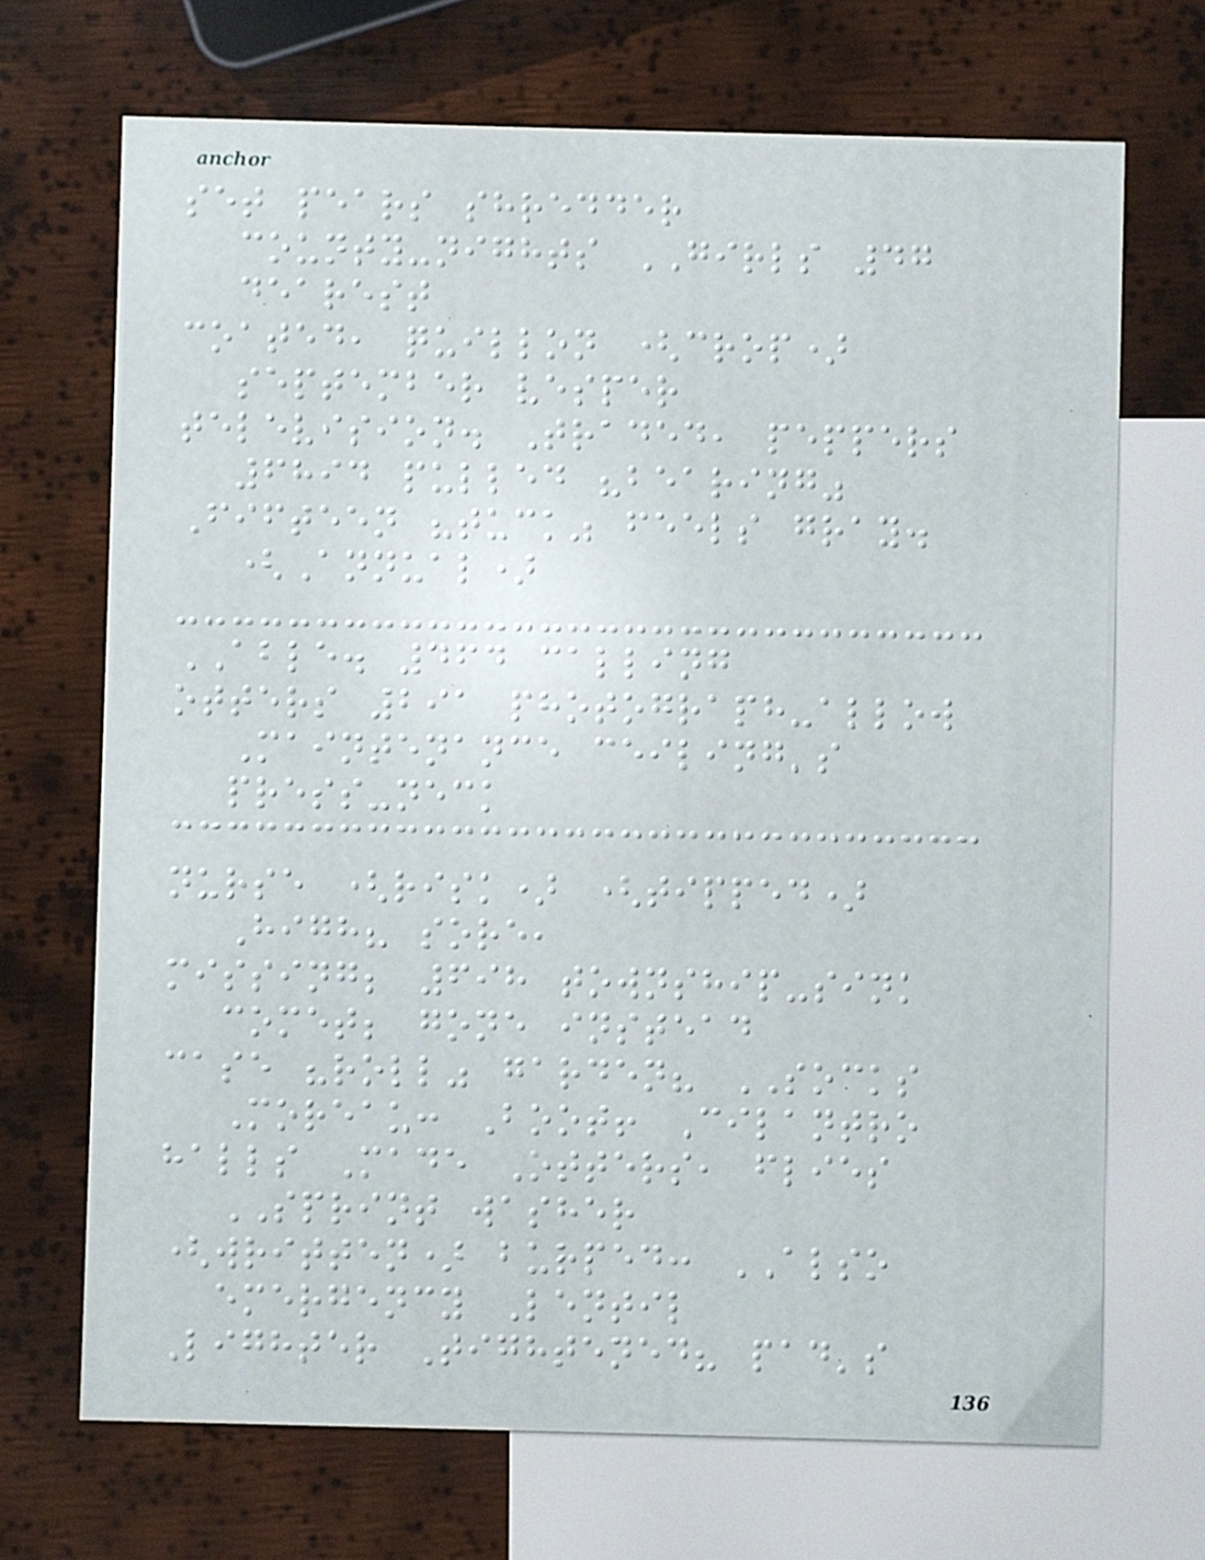set pears shredder
county-nights GIRLS 47
dearest
coated, quillon (crop)
september vesper
television. Traded, peppers
6894 pulled "bearing"
Fifteen "tuck" feels gray.
(Annual)
ABLE. 464 calling
otters 291 photograph-allow
Maintenance ceiling's
press-neck
nurse (risk) (tipped)
High? sore,
missing; 698 township-sink
comet; gone instead
case "roll" garden? SOCKS
Moreau: Boot! Cilantro
halls Made Otters, flies
SPRINT washer
(written) burped: ALSO
emergency Lentil
Lighter Tightened? pad's
